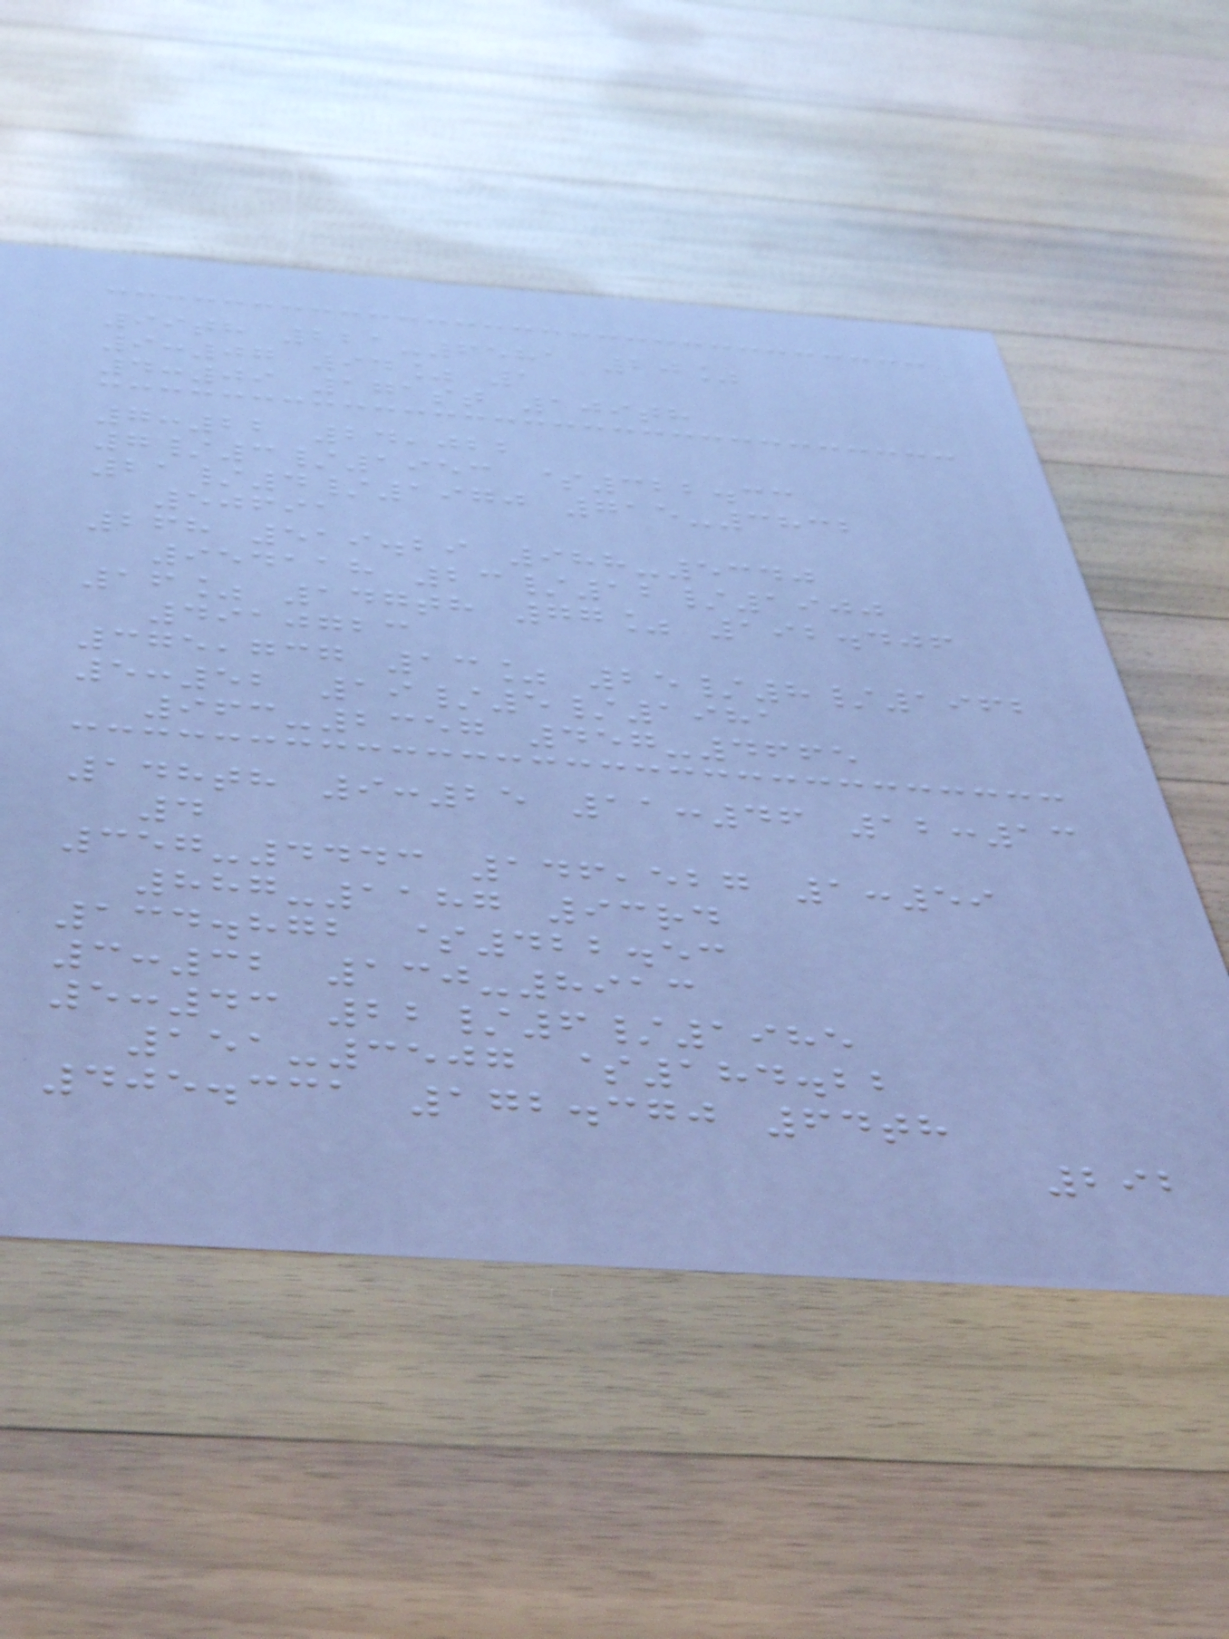99th 221-6581 20%
9:07 94% 1
4:09 171st 109th
7:22 24,022
7/3/1953 $322.33
21/4/1970 715-3832
50691
268 519.29 988-5340
954118 23/12/1900
16% 147th 77% 192.406
4910723
375,737 13% 25/8/1962
5:52 19/5/1981
963-2357 457-4665
148th 9:25 11:46 12:13
4
357-4443 146,527 1:59
887-1187 93rd
134.872 $422.53
3:32 130-8913
5:43 22/6/1985
151-3507 $184.22
405.331 172.370 64th
292
